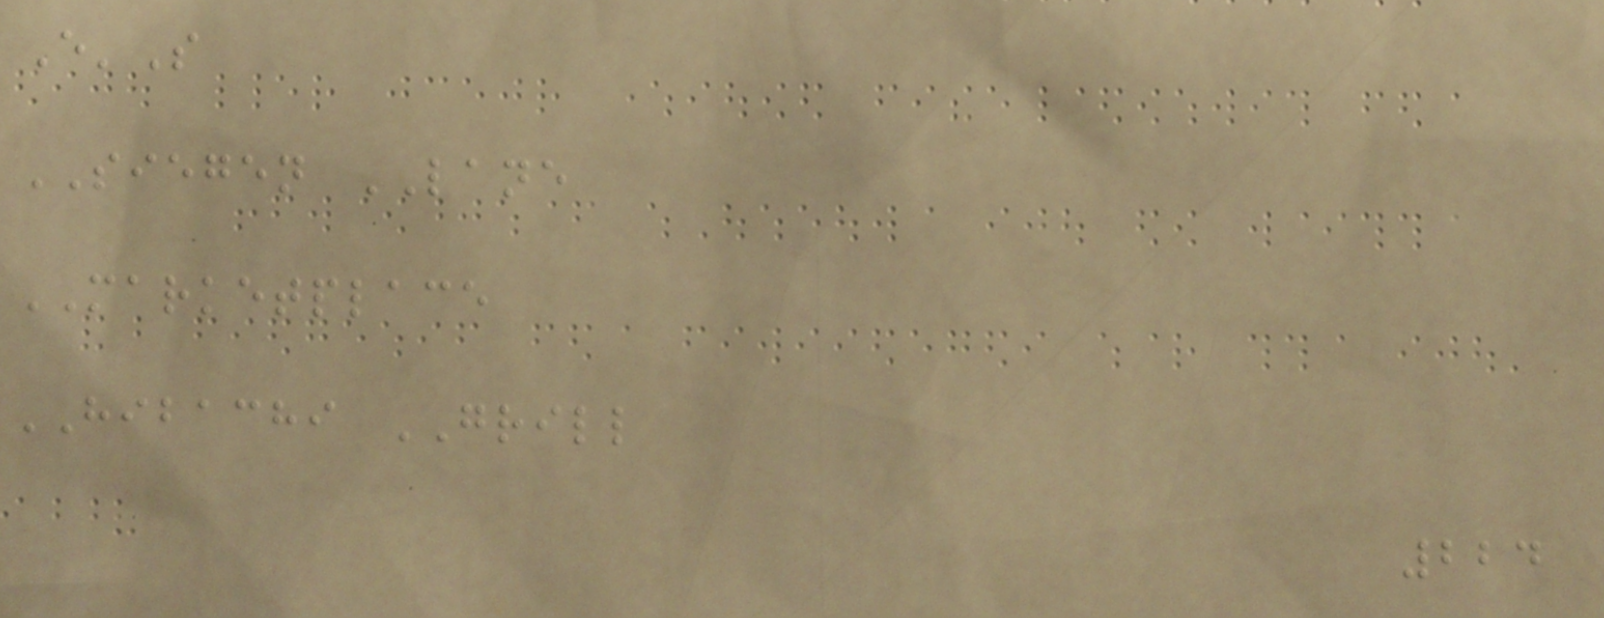E'S
SIEGEN LANE
MARKETPLACE
HIBACHI GRILL
224
